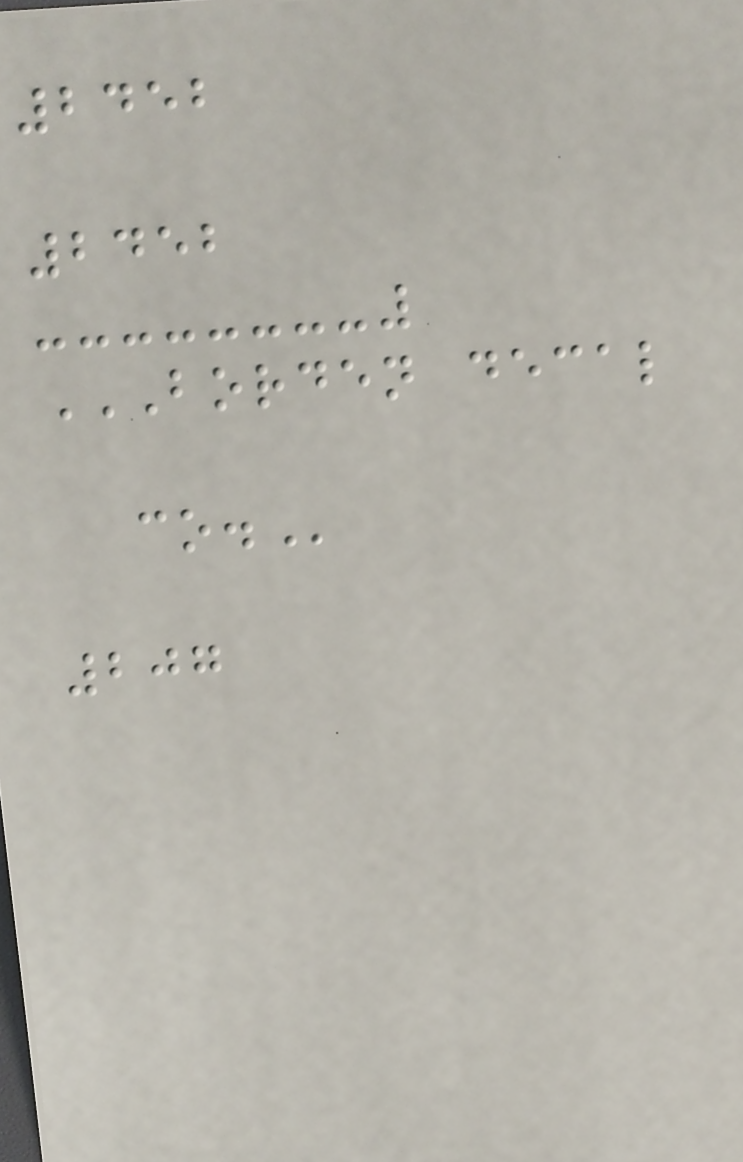2452
2452
BORDEN DECAL
CO.
207
